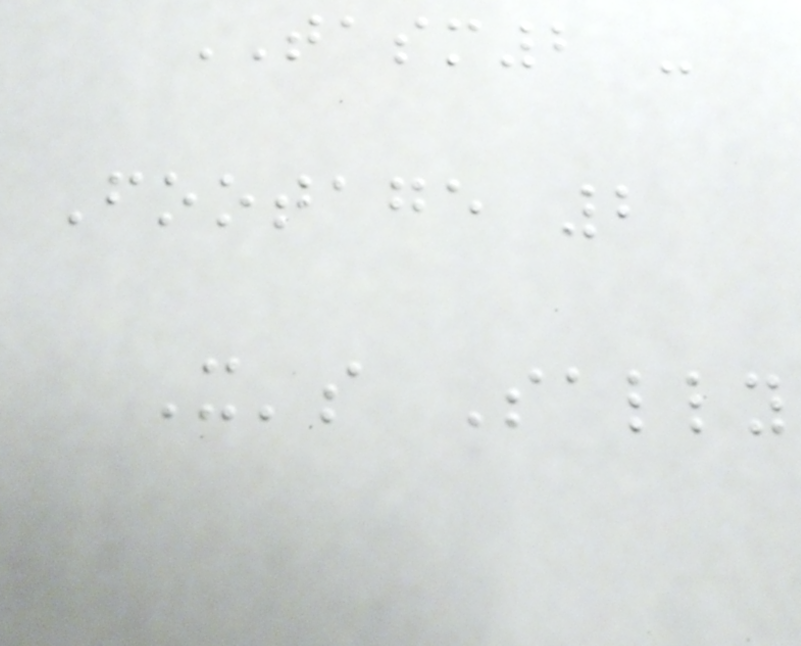TASM2 -
Footage 2
It's Sally
